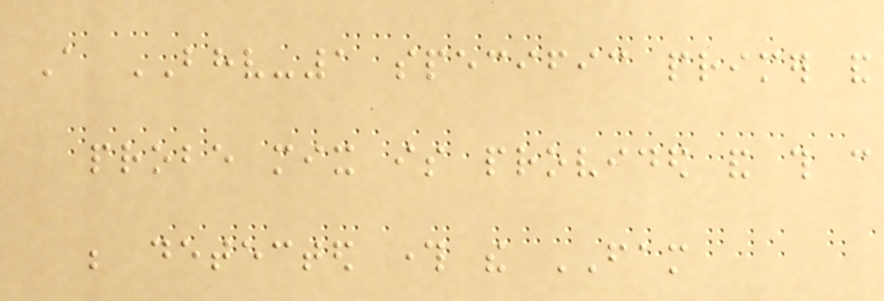A BHV-1 specific primer and
probe mix is provided and this can
be detected through the FAM
